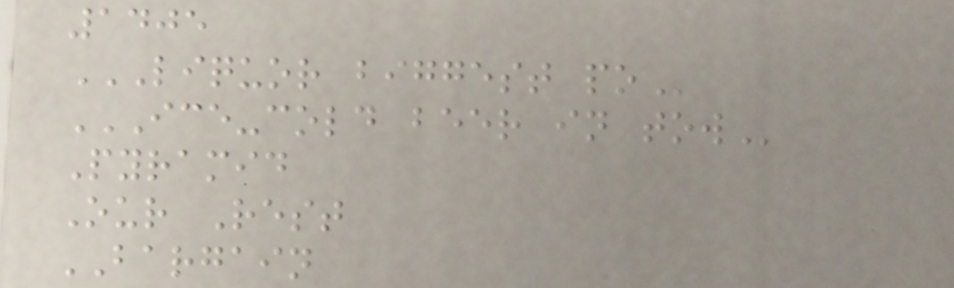1405
LIQUOR BIGGEST PO
ICE-COLD BEER IN TOW
Pyramid
Our Rest
BARGAIN
